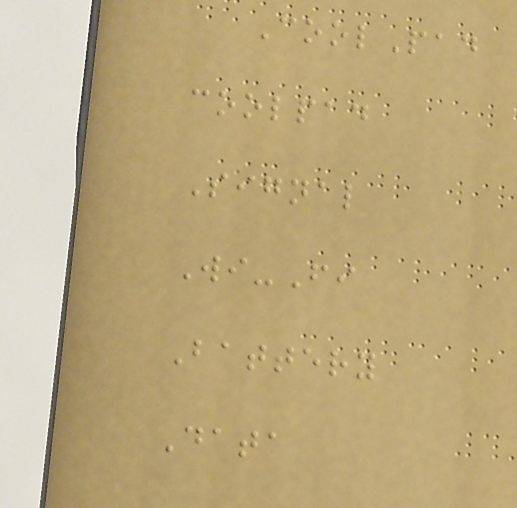CoolPad
coolpad
Signal
Wi-Fi
Battery
Data
